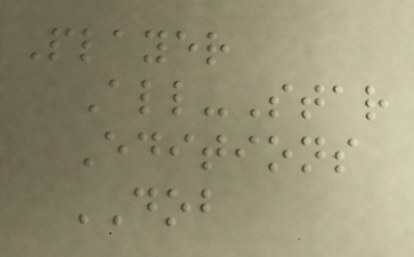Player
All-Star
Editions
DOB
